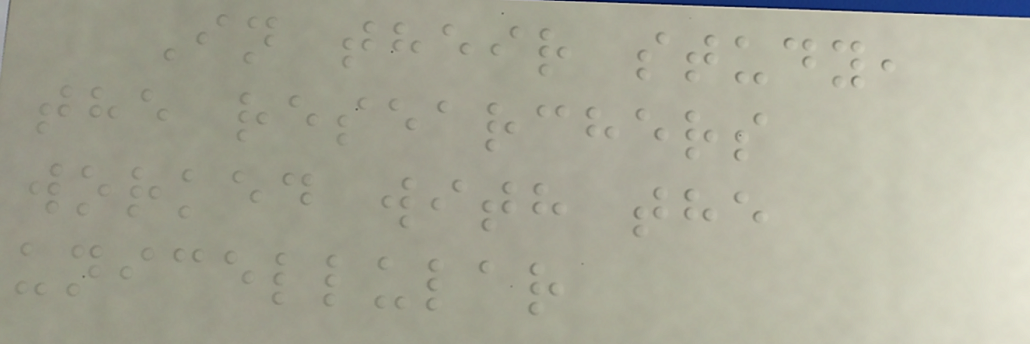In their study,
the researchers
worked with the
unicellular
